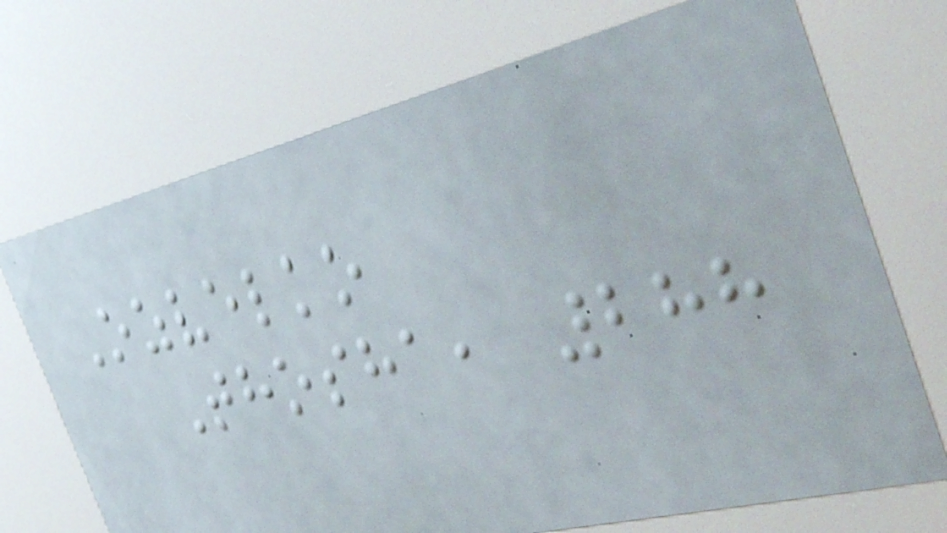Ozvelko
Thosha, 288
